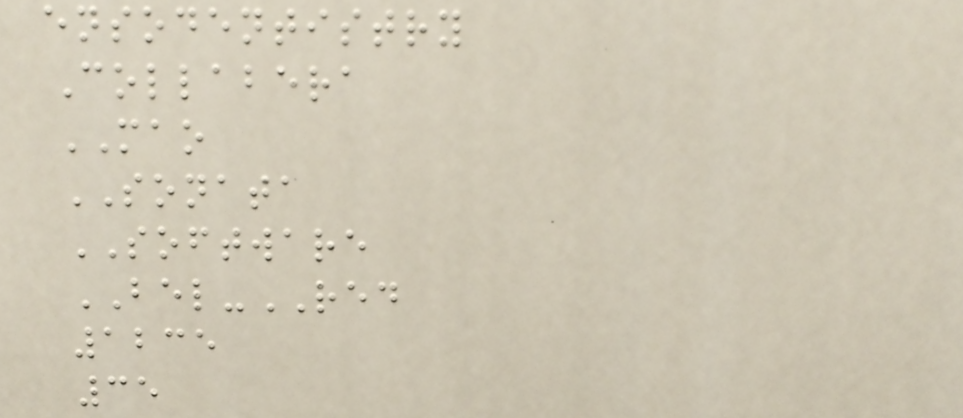ensodentistry
Collabera
MAO
SONATA
SOFTWARE
BEL-RED
1235
35
